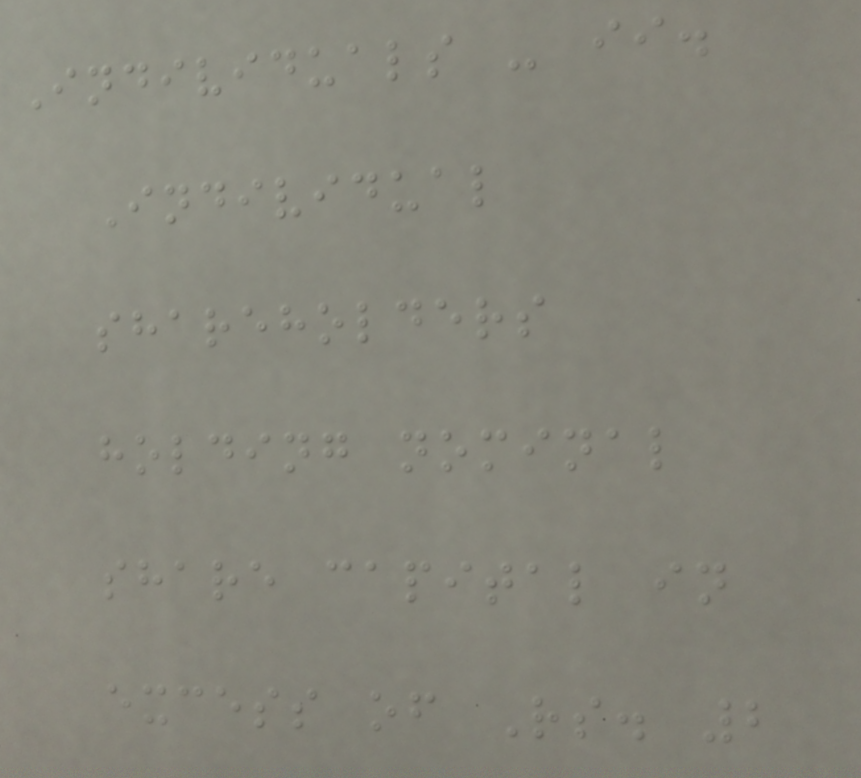Individuals - ii.
Individual
shareholders
holding nominal
share capital in
excess of Rs. 2
